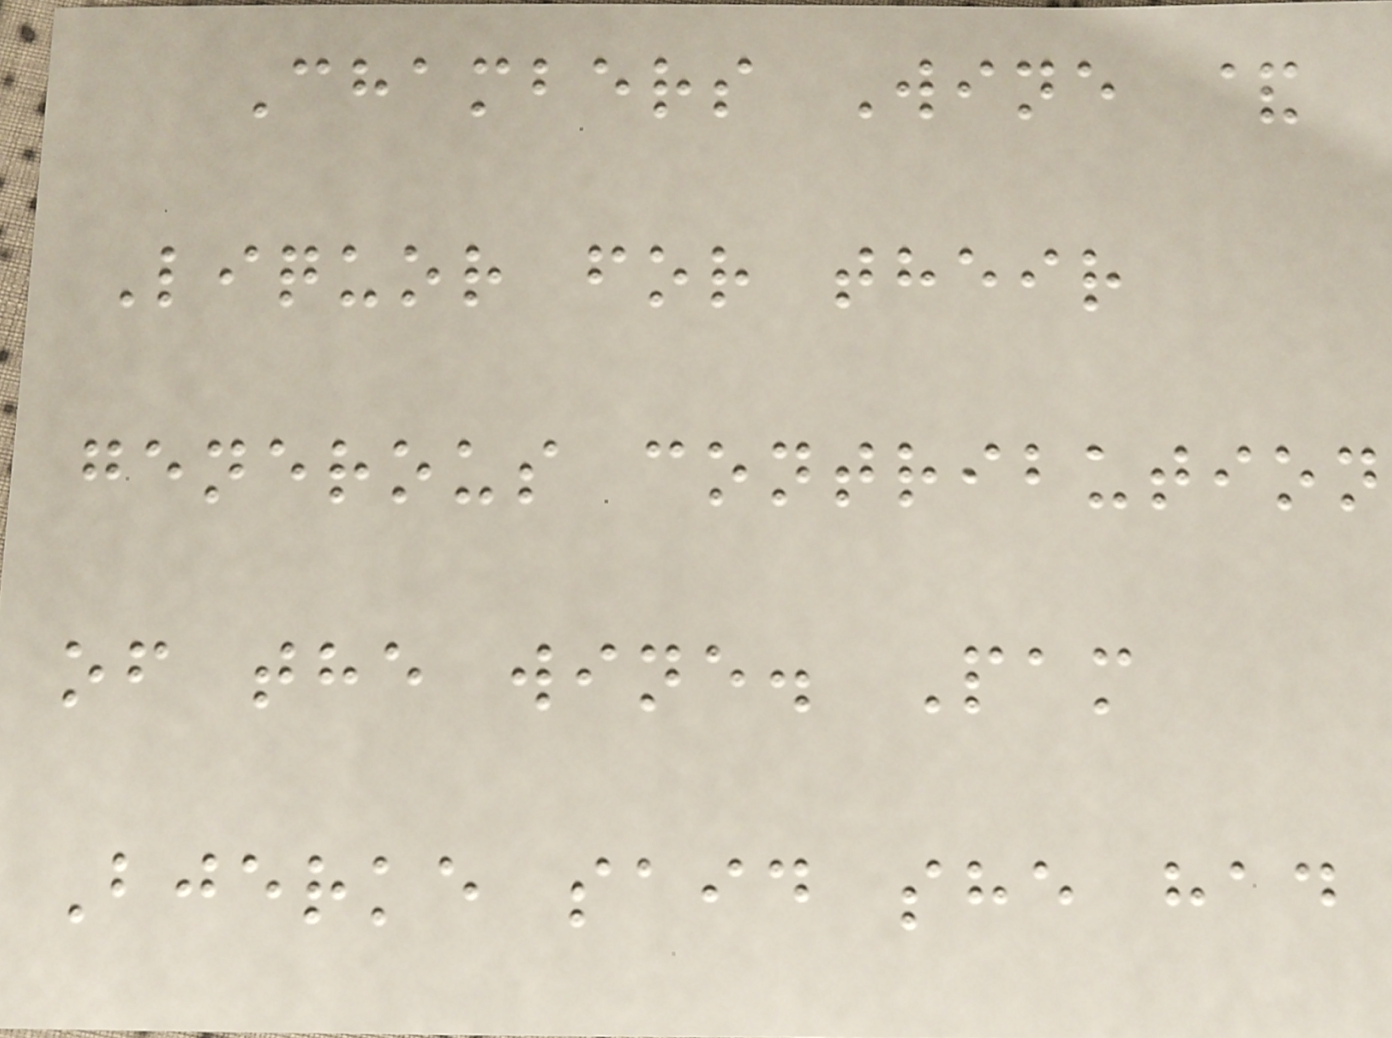Chambers Wine &
Liquor for their
generous contribution
of the wine. Pam
Bjerke said she had
